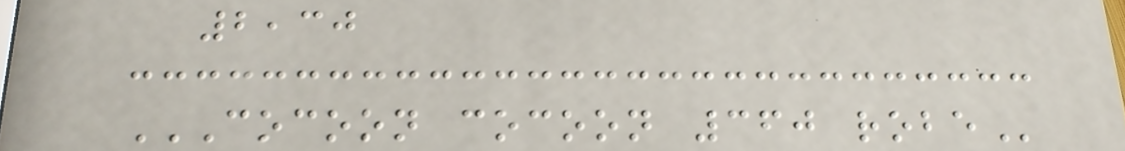2,30
COCOON COCOON 360 ROBE
